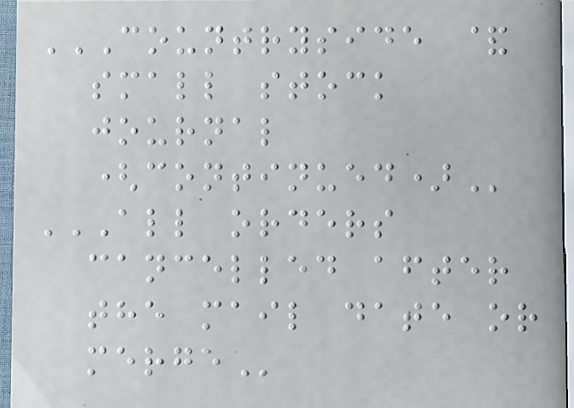COUNTRYSIDE &
SMALL STOCK
JOURNAL
(CONTINUED)
ALL ORDERS
CANCELLED AFTER
THE MAIL DATE OR
MERGE
